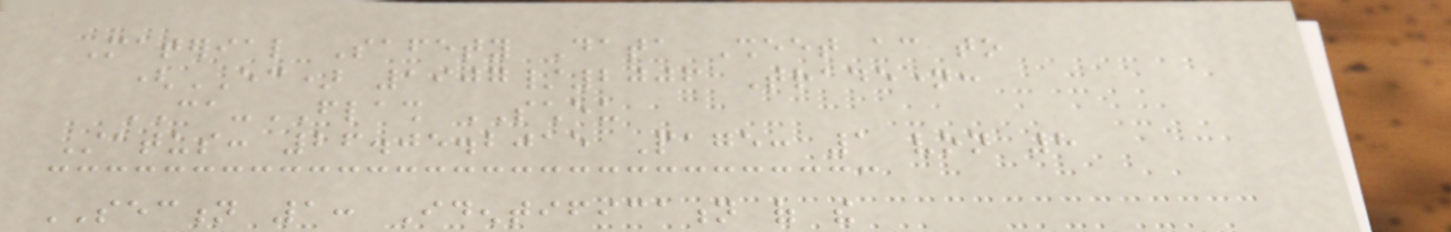Material Safety Data Sheet according to
(EC) 1907/2006 Tradename:
CA-FLASH SCHEU
Status: 26.05.2015 Page: 1 von 8
SECTION 1: Identification of the
